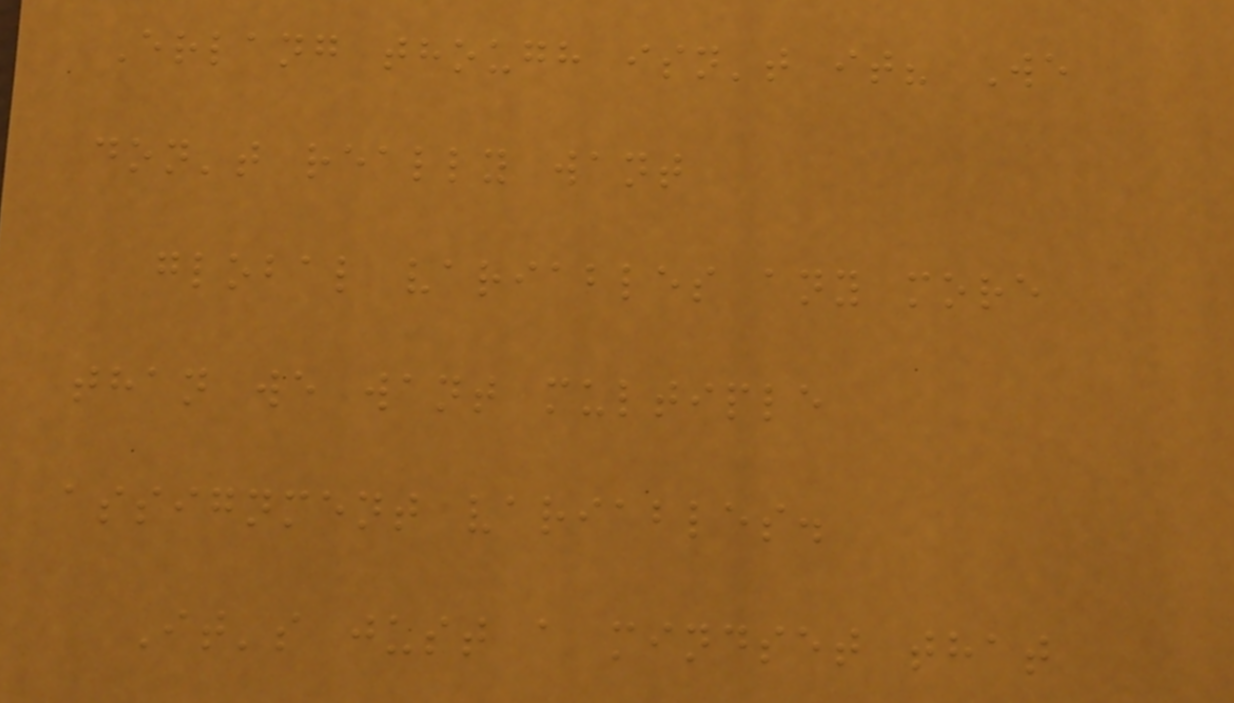Erlang though isn't it? We
don't really want
global variables any more
than we want multiple
assignment variables.
It's just a mindset that
